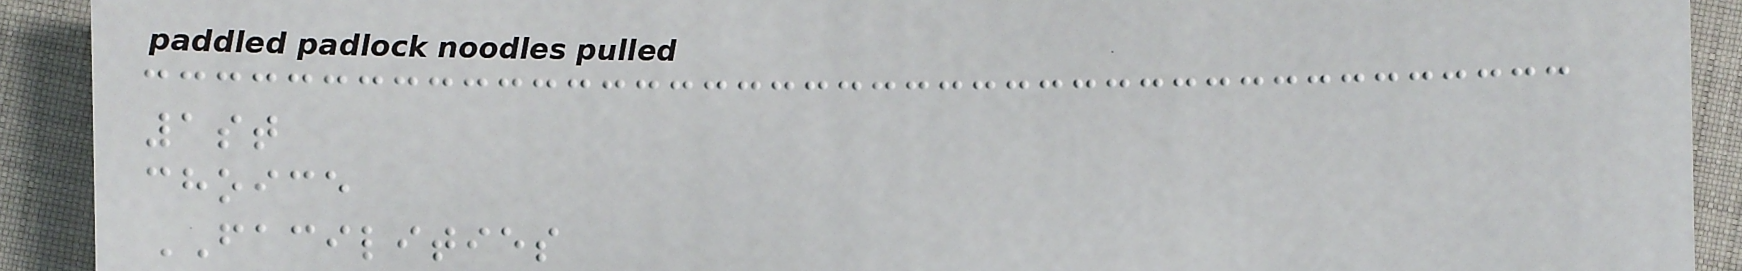1st
choice
FACILITIES
